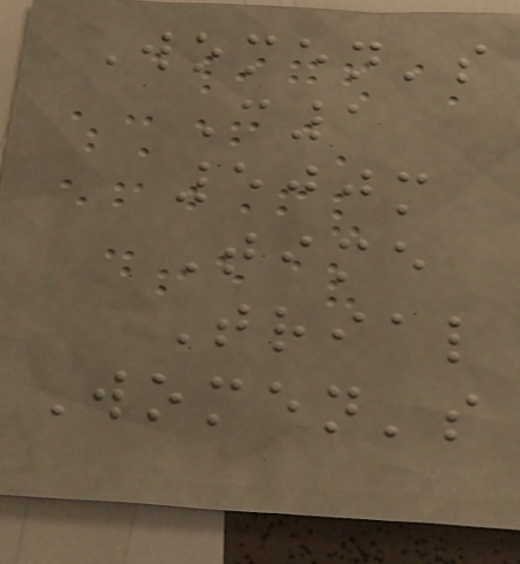Women's
C1
500m
Time
Trial
Women's
